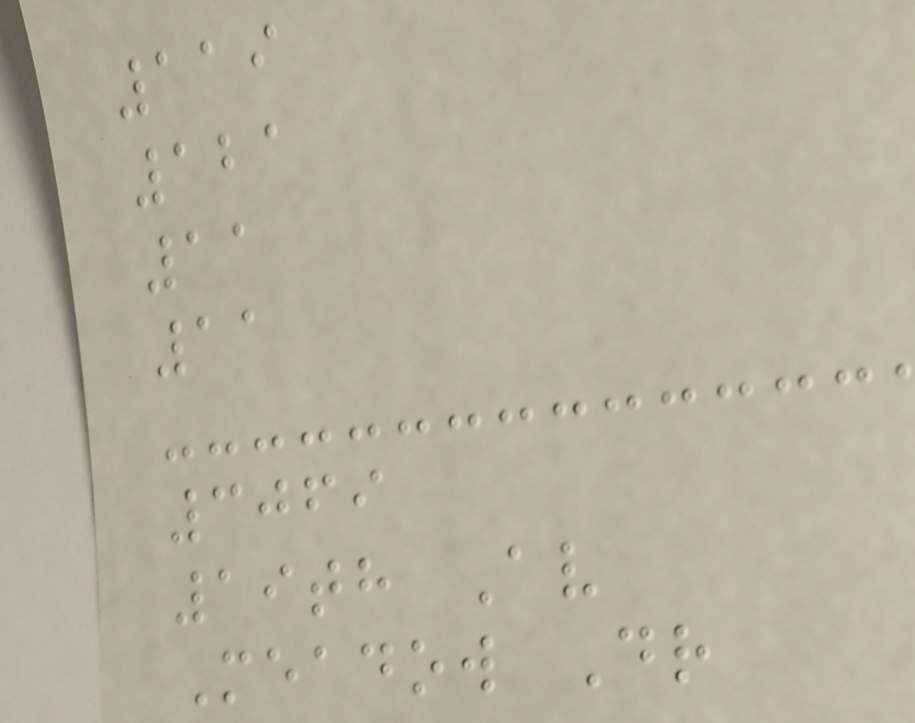119
121
11
11
3069
19th Av
Meadow Dr
